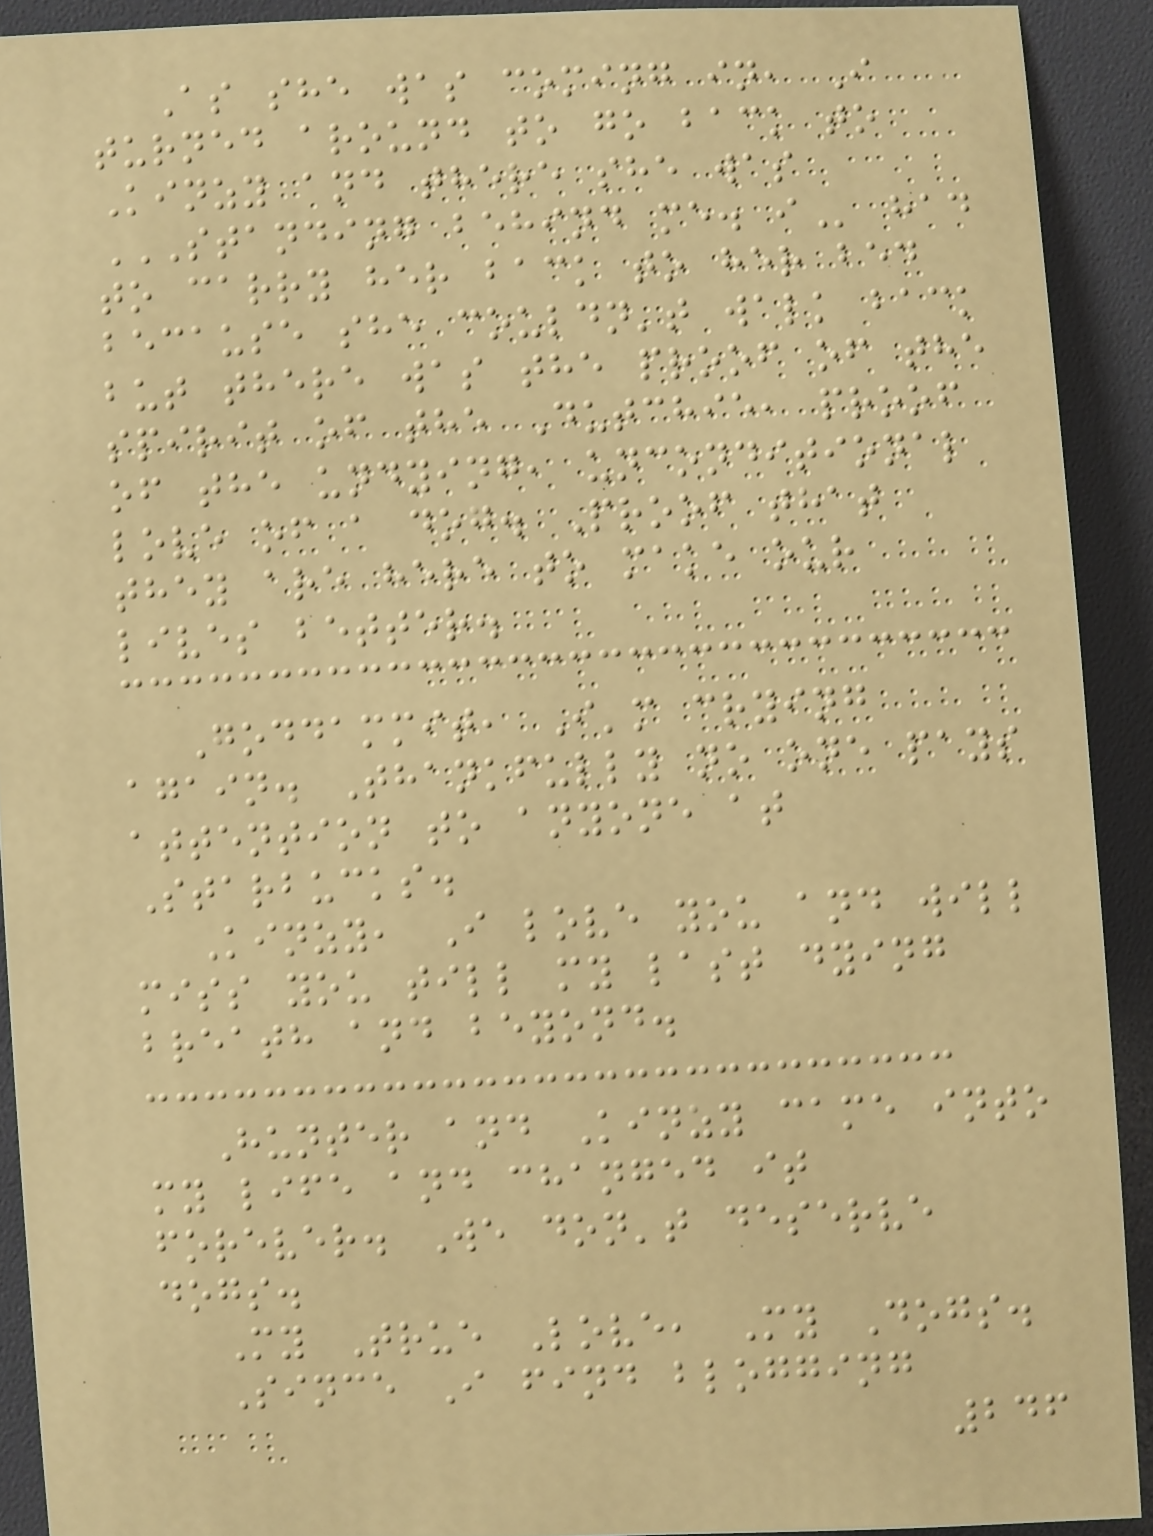As she was coming in, I
turned around to go back to
Kinzy and there she was
STANDING BEHIND ME. I had
to carry her back to her bed
because she couldn't walk back
but there was the proof of the
spirit of the Dutchie, proof
of the undying, unconditional
love of a dog. Proof that
they are here to make our
lives better.
Goddammit, I'm crying
again. Thankfully no one pays
attention to anyone at
Starbucks.
Kinzy, I love you and will
miss you till my last dying
breath and beyond.
Hunter and Kinzy came into
my life and changed it
forever. We don't deserve
dogs.
My True Love, My Dogs.
Since I find blogging
246
